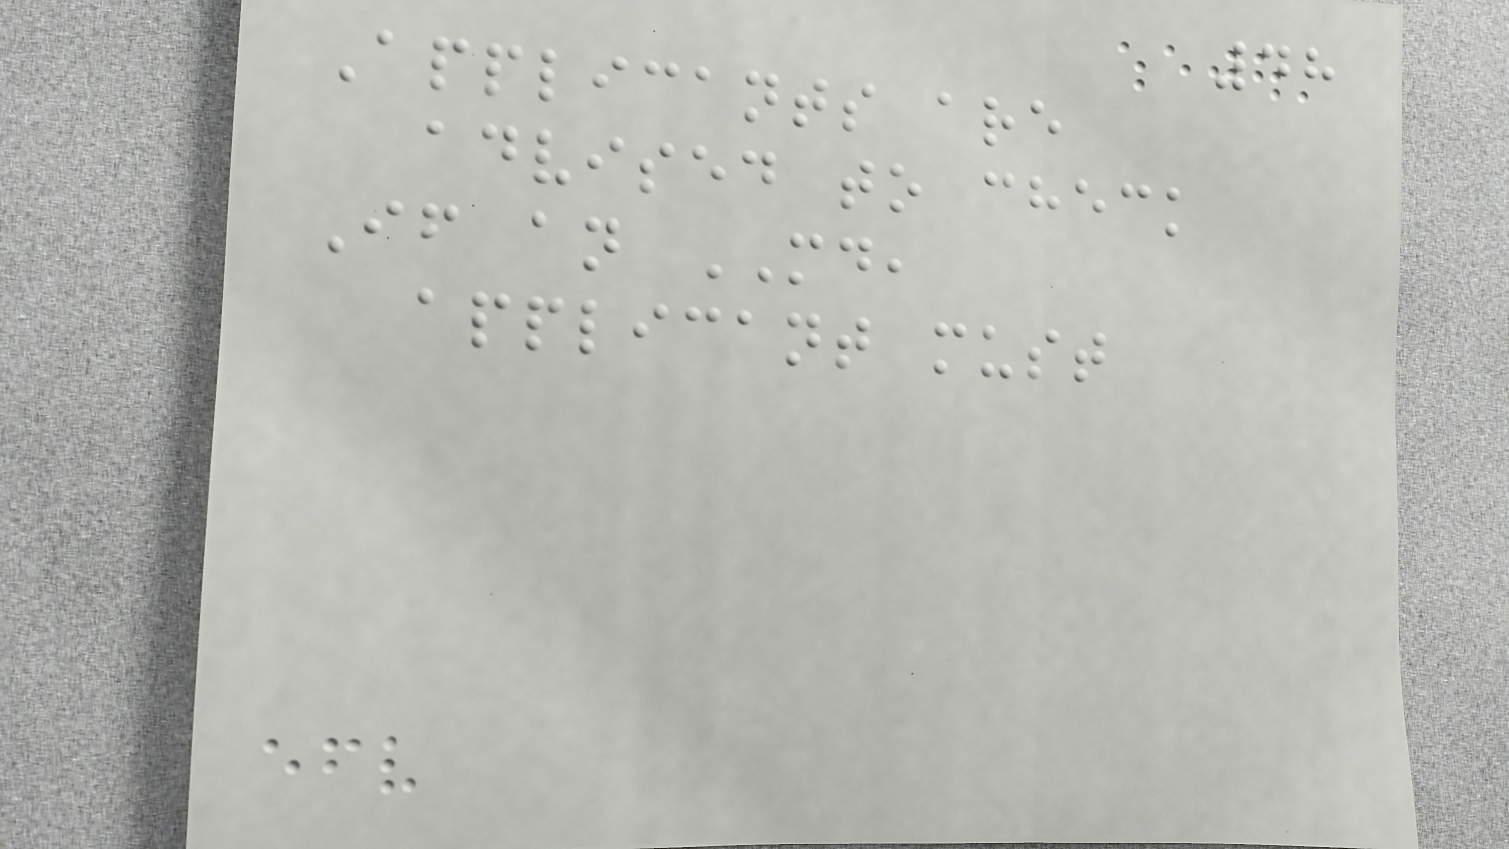48
Applicants are
advised to check
If an MD,
applicant must
